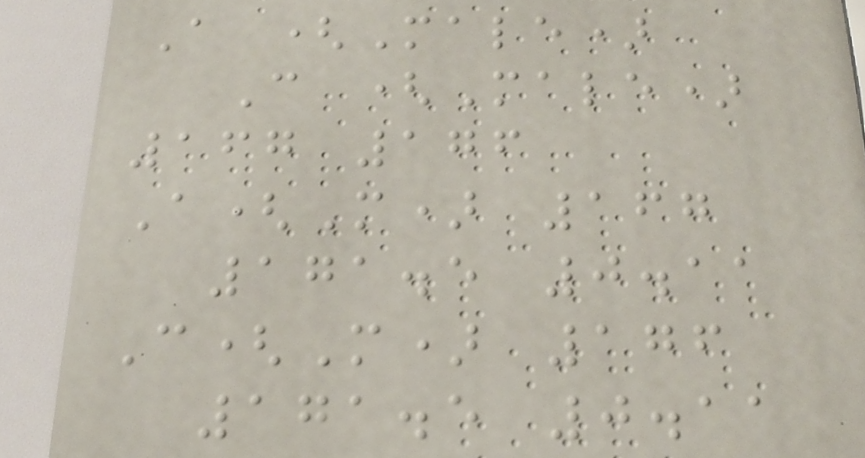A (Male)
C (Male)
167 176
A(M) 167
171.5 0.11
C(M) 176
171.5 0.11
